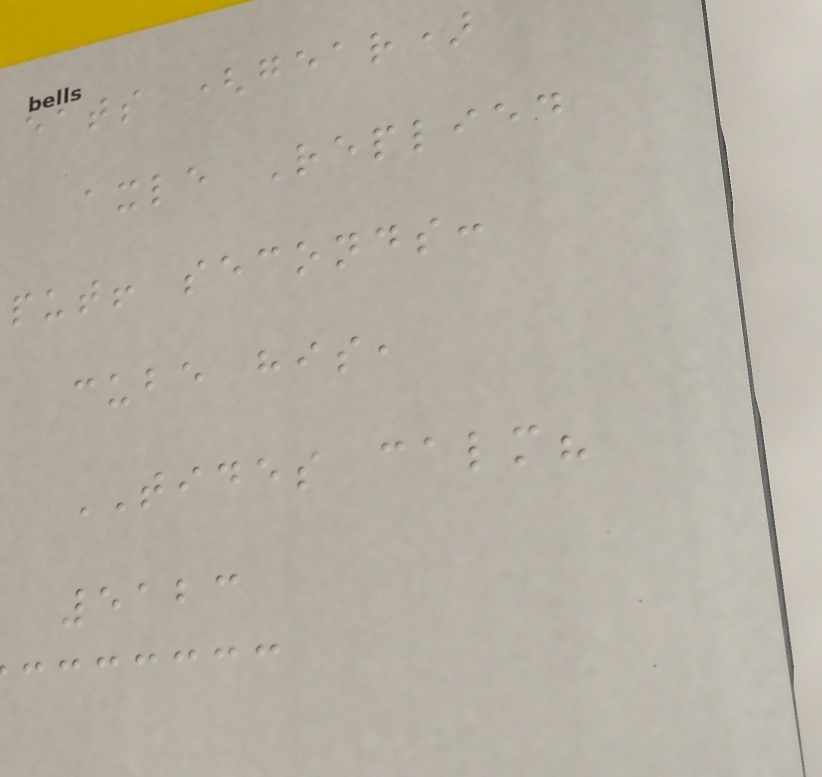eats (gear)
axle Replied
put! seconds:
cube his,
TIDES calm?
5123
